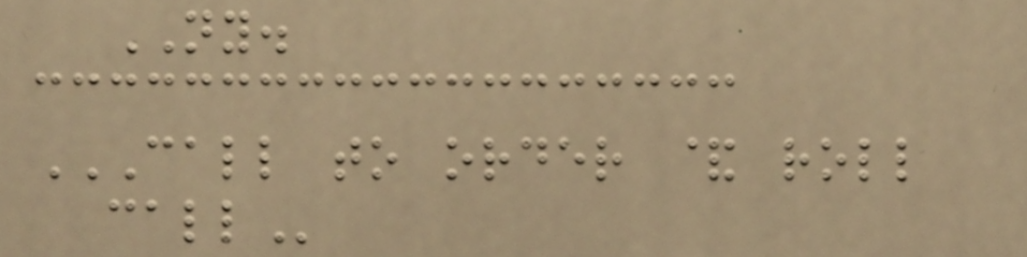NY.
CALL TO ORDER & ROLL
CALL
